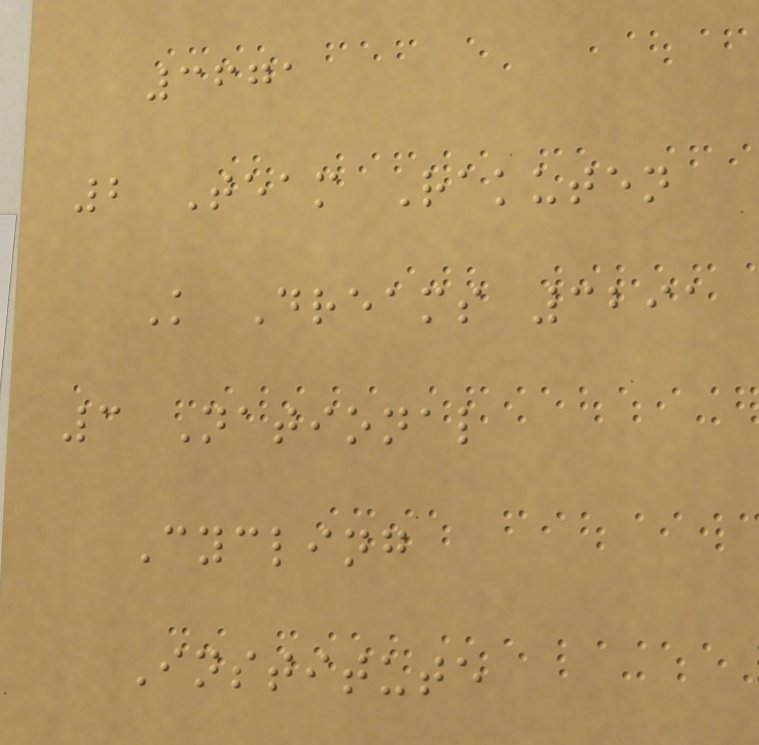3671
2 Team Rakuten
K Dreams 3291
3 National
Cycling
Institute
